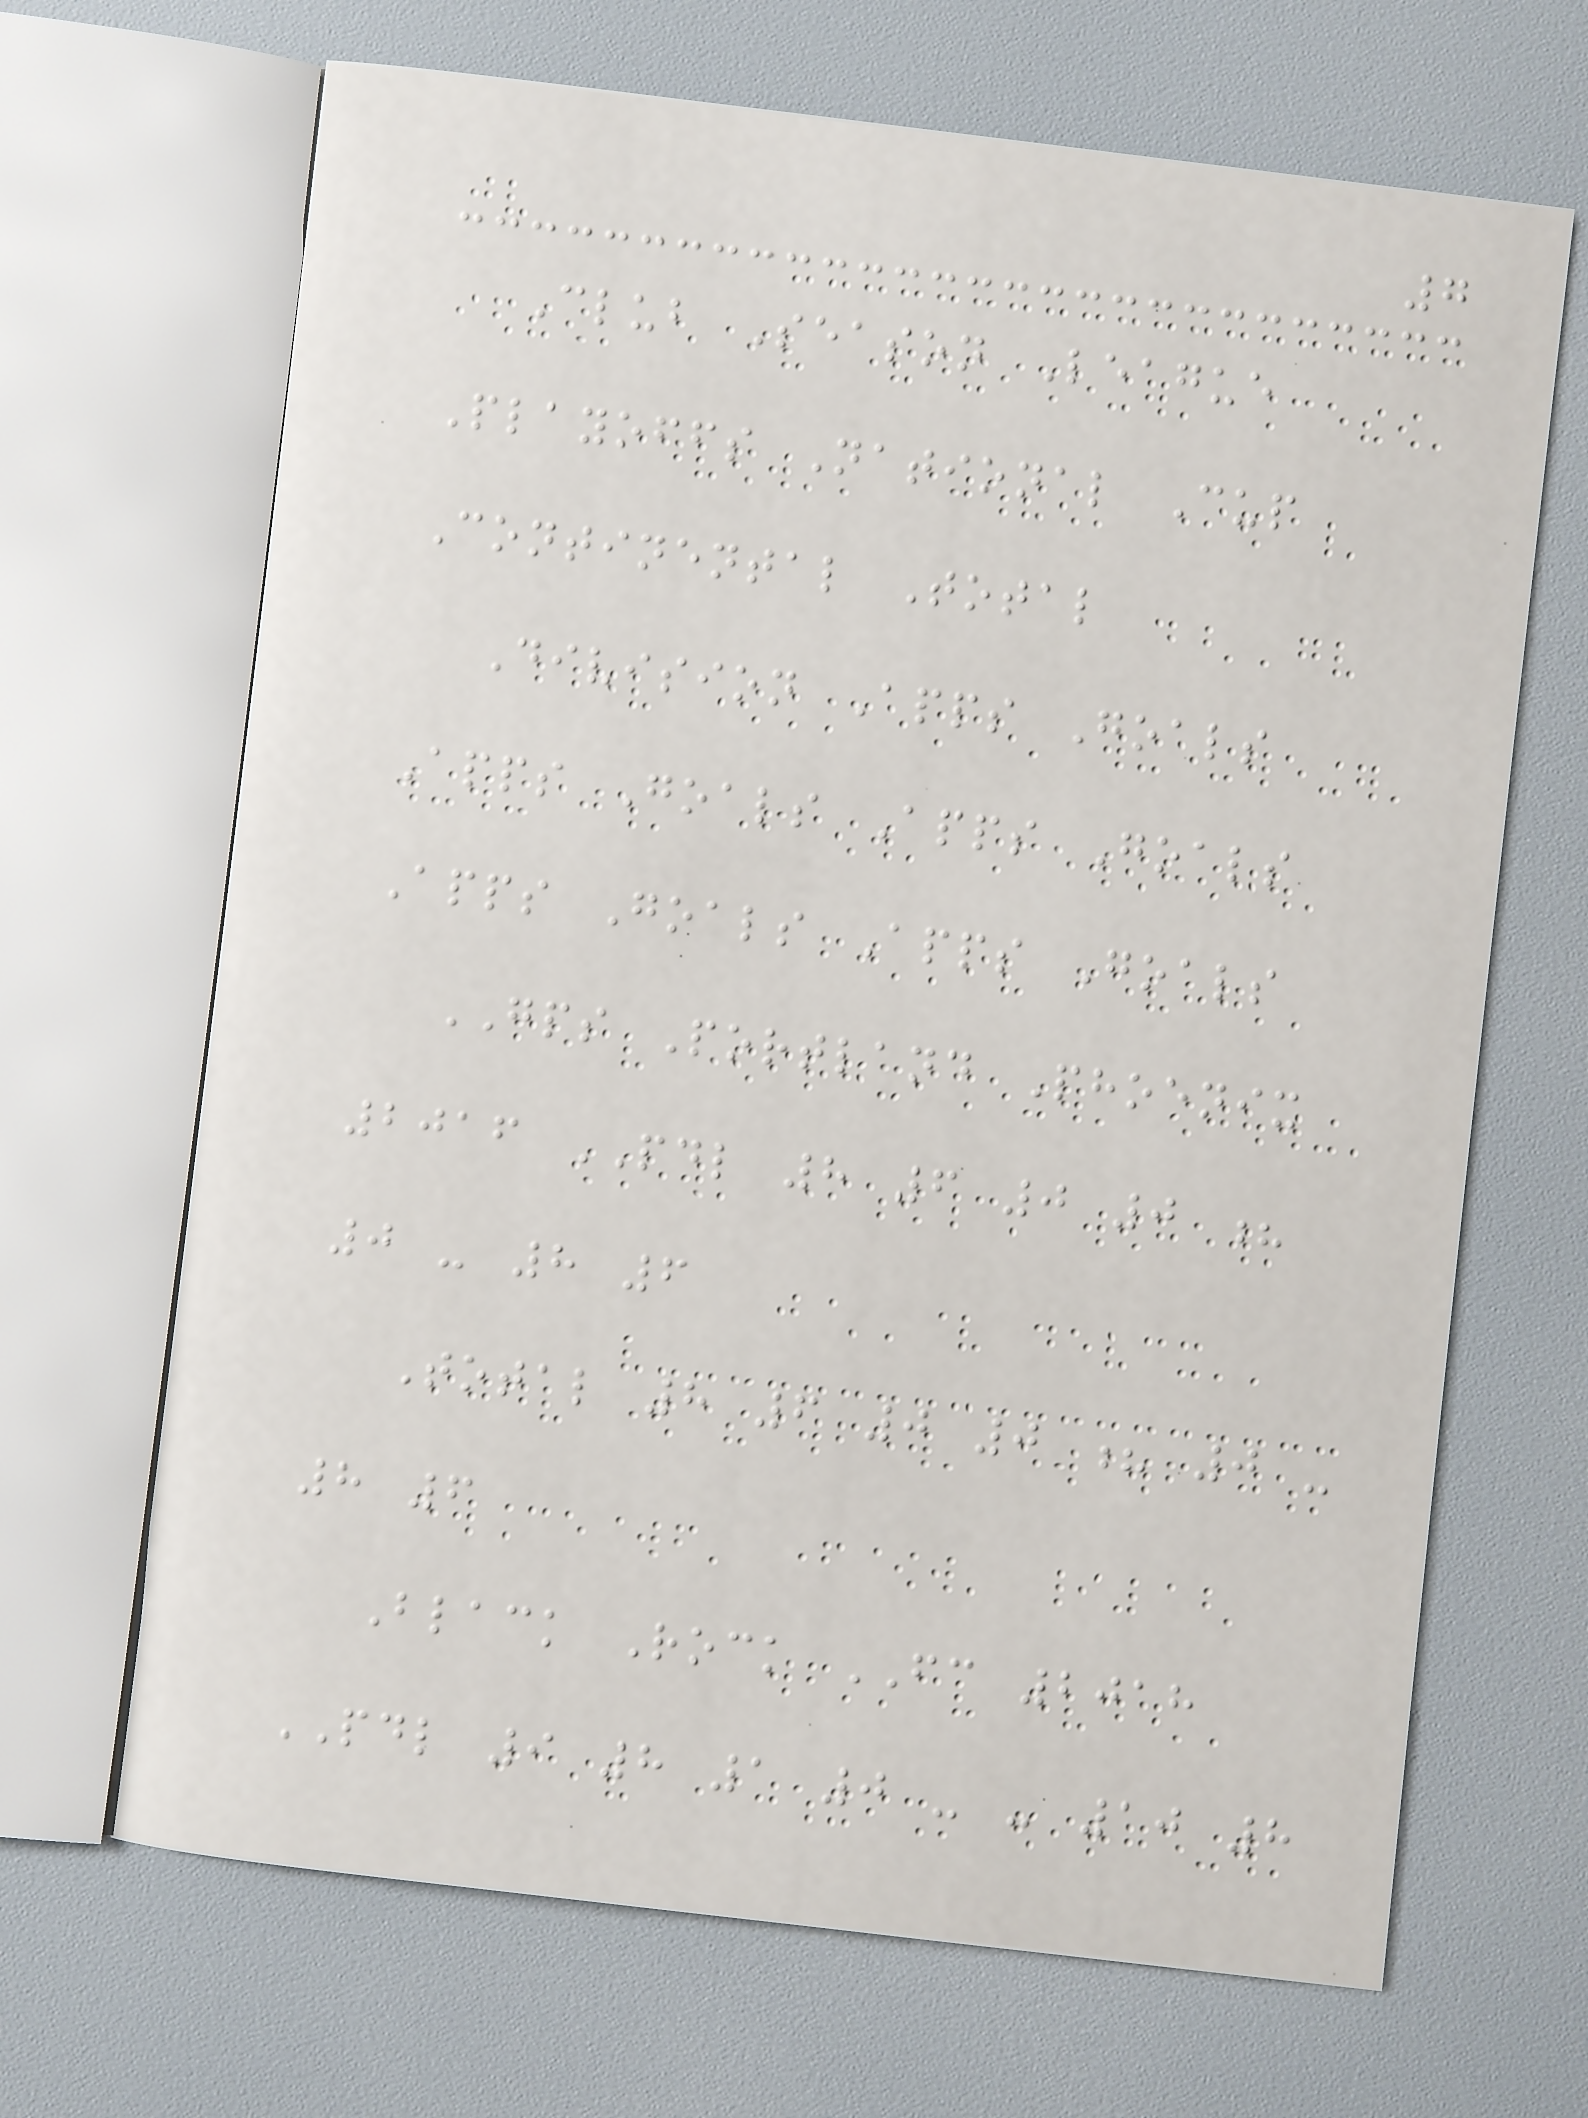7
Club Season League
Playoffs National Cup
Continental Total
Division Apps Goals
Apps Goals Apps Goals
Apps Goals Apps Goals
GPS Portland Phoenix
2016 PDL 8 6 0 0 ?
0 - 8 6
Total 8 6 0 0 ? 0 -
8 6
Black Rock FC 2018
PDL 9 8 1 0 - - 10 8
